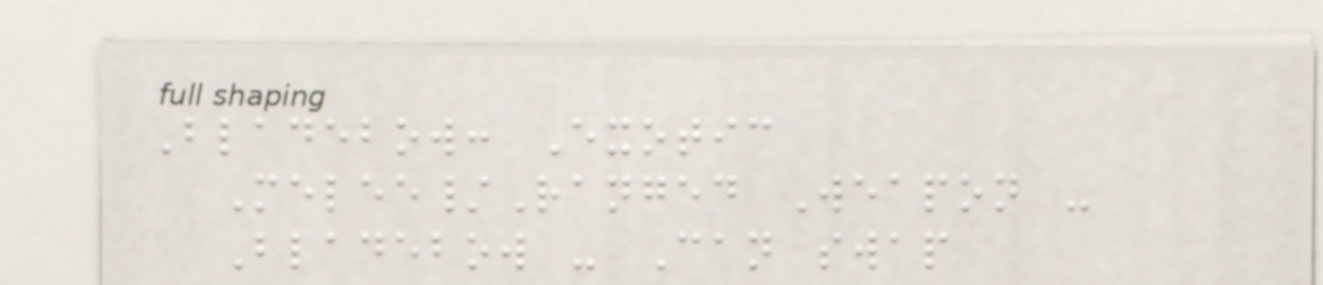Bladebow: Exotic
Melee/Ranged Weapon -
Bladebow - Can swap
